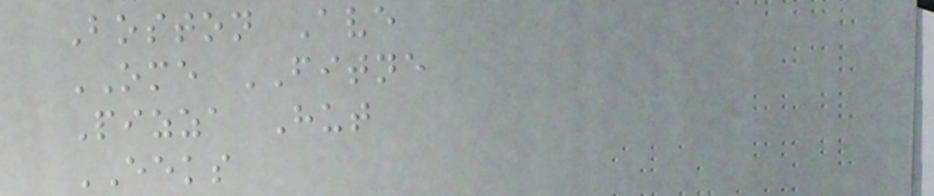Boston Ave
OME FITNE
Pizza Hut
EEKS
